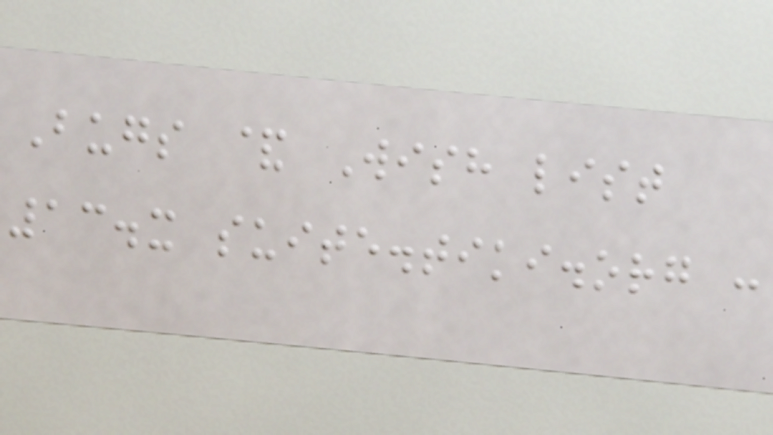Bugs & Wish list
13.x suite.tiki.org :
